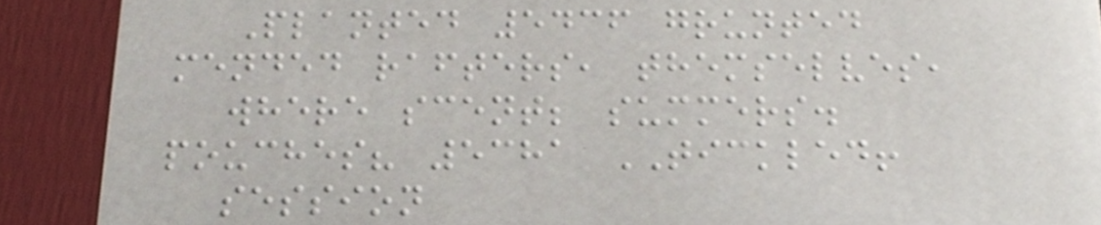Planted 5436 grunted
mended rafters, themselves,
where scent; summers.
pouches? 5381 TICKLED!
session
